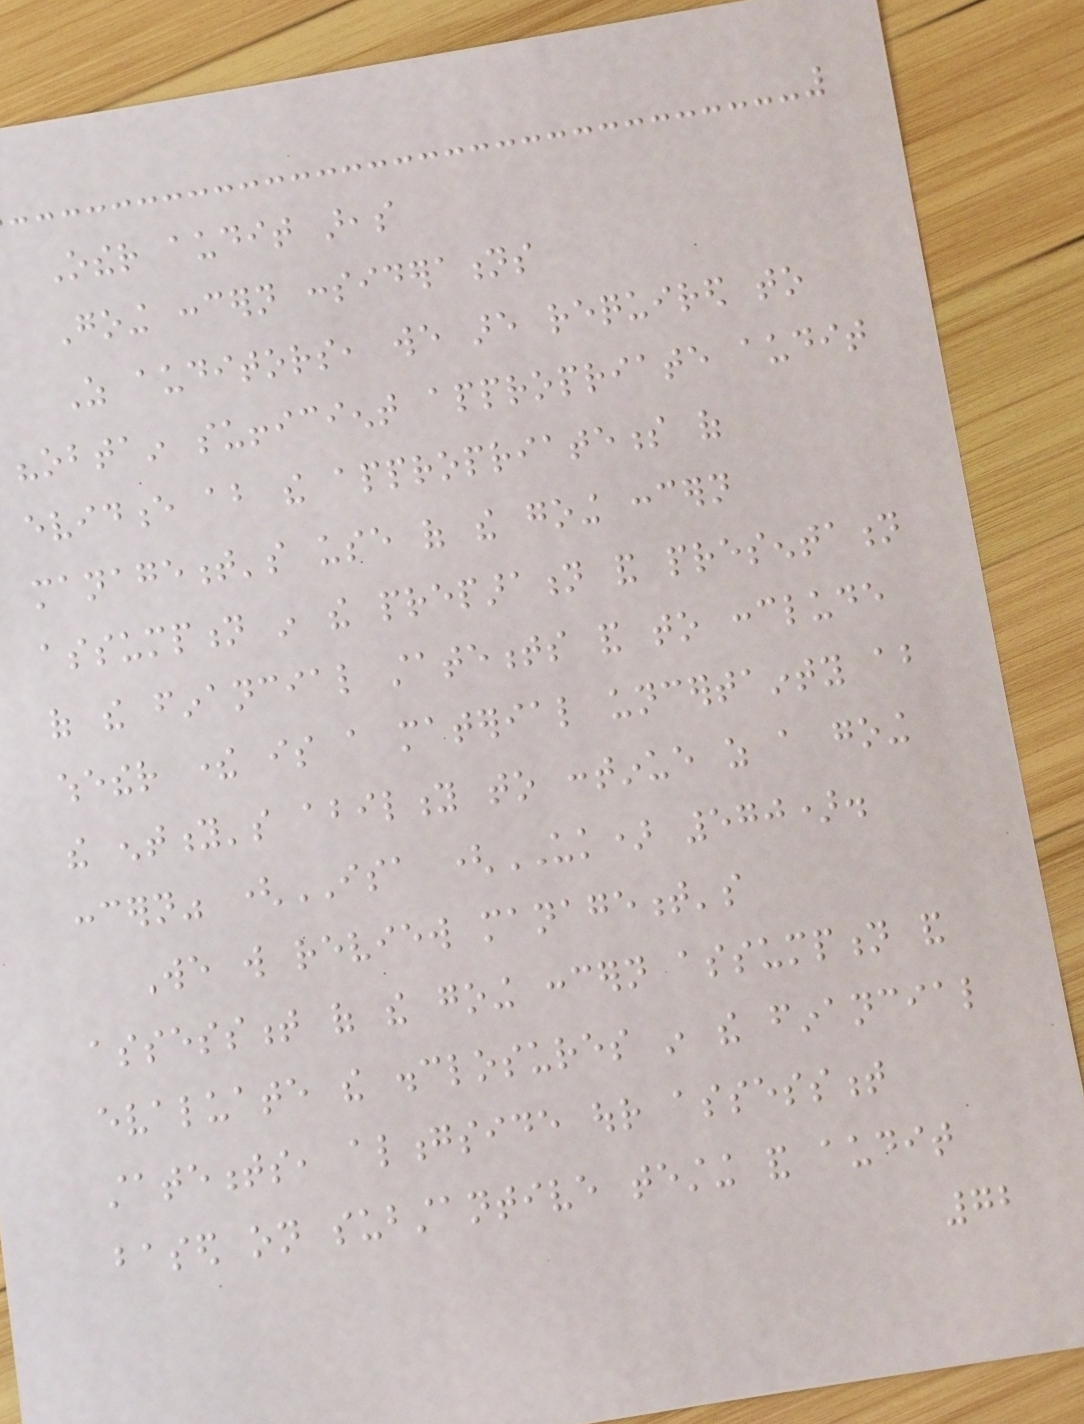Other audit areas
Going concern considerations
As auditors, we are required to
"obtain sufficient appropriate audit
evidence about the appropriateness of
management's use of the going concern
assumption in the preparation and presentation
of the financial statements and to conclude
whether there is a material uncertainty about
the entity's ability to continue as a going
concern" (ISA (UK) 570).
We will review management's
assessment of the going concern assumption and
evaluate the disclosures in the financial
statements, alongside our assessment
based on substantive testing and audit
72
